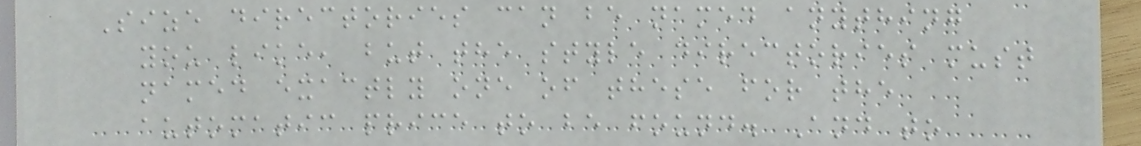Size directories can be named anything
you like, but the style directories must
named exactly one of these for the
automatic price to be found. And to
